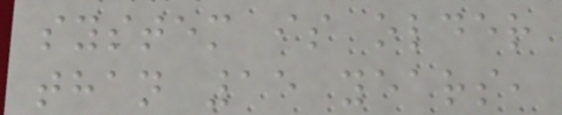system is older
than 15 years,
